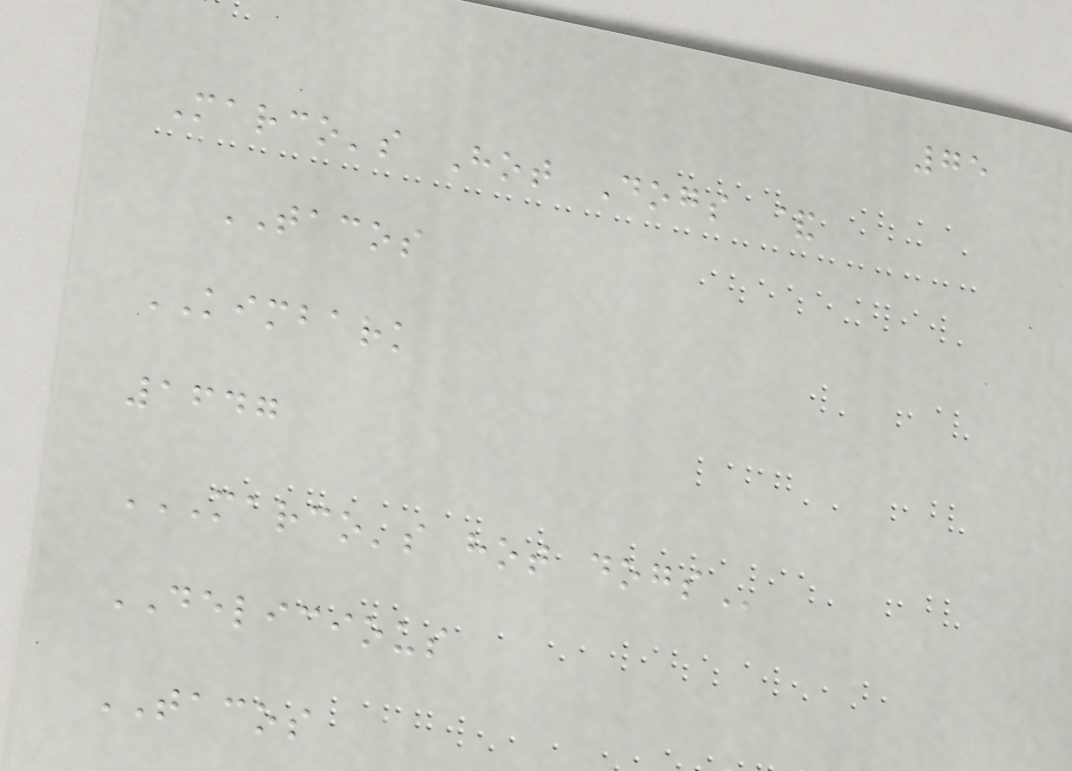75
Marco's Hot Dogs &
TACOS
KIMBARK
1647
MARCO'S HOT DOGS
DELICIOUS
TACOS
